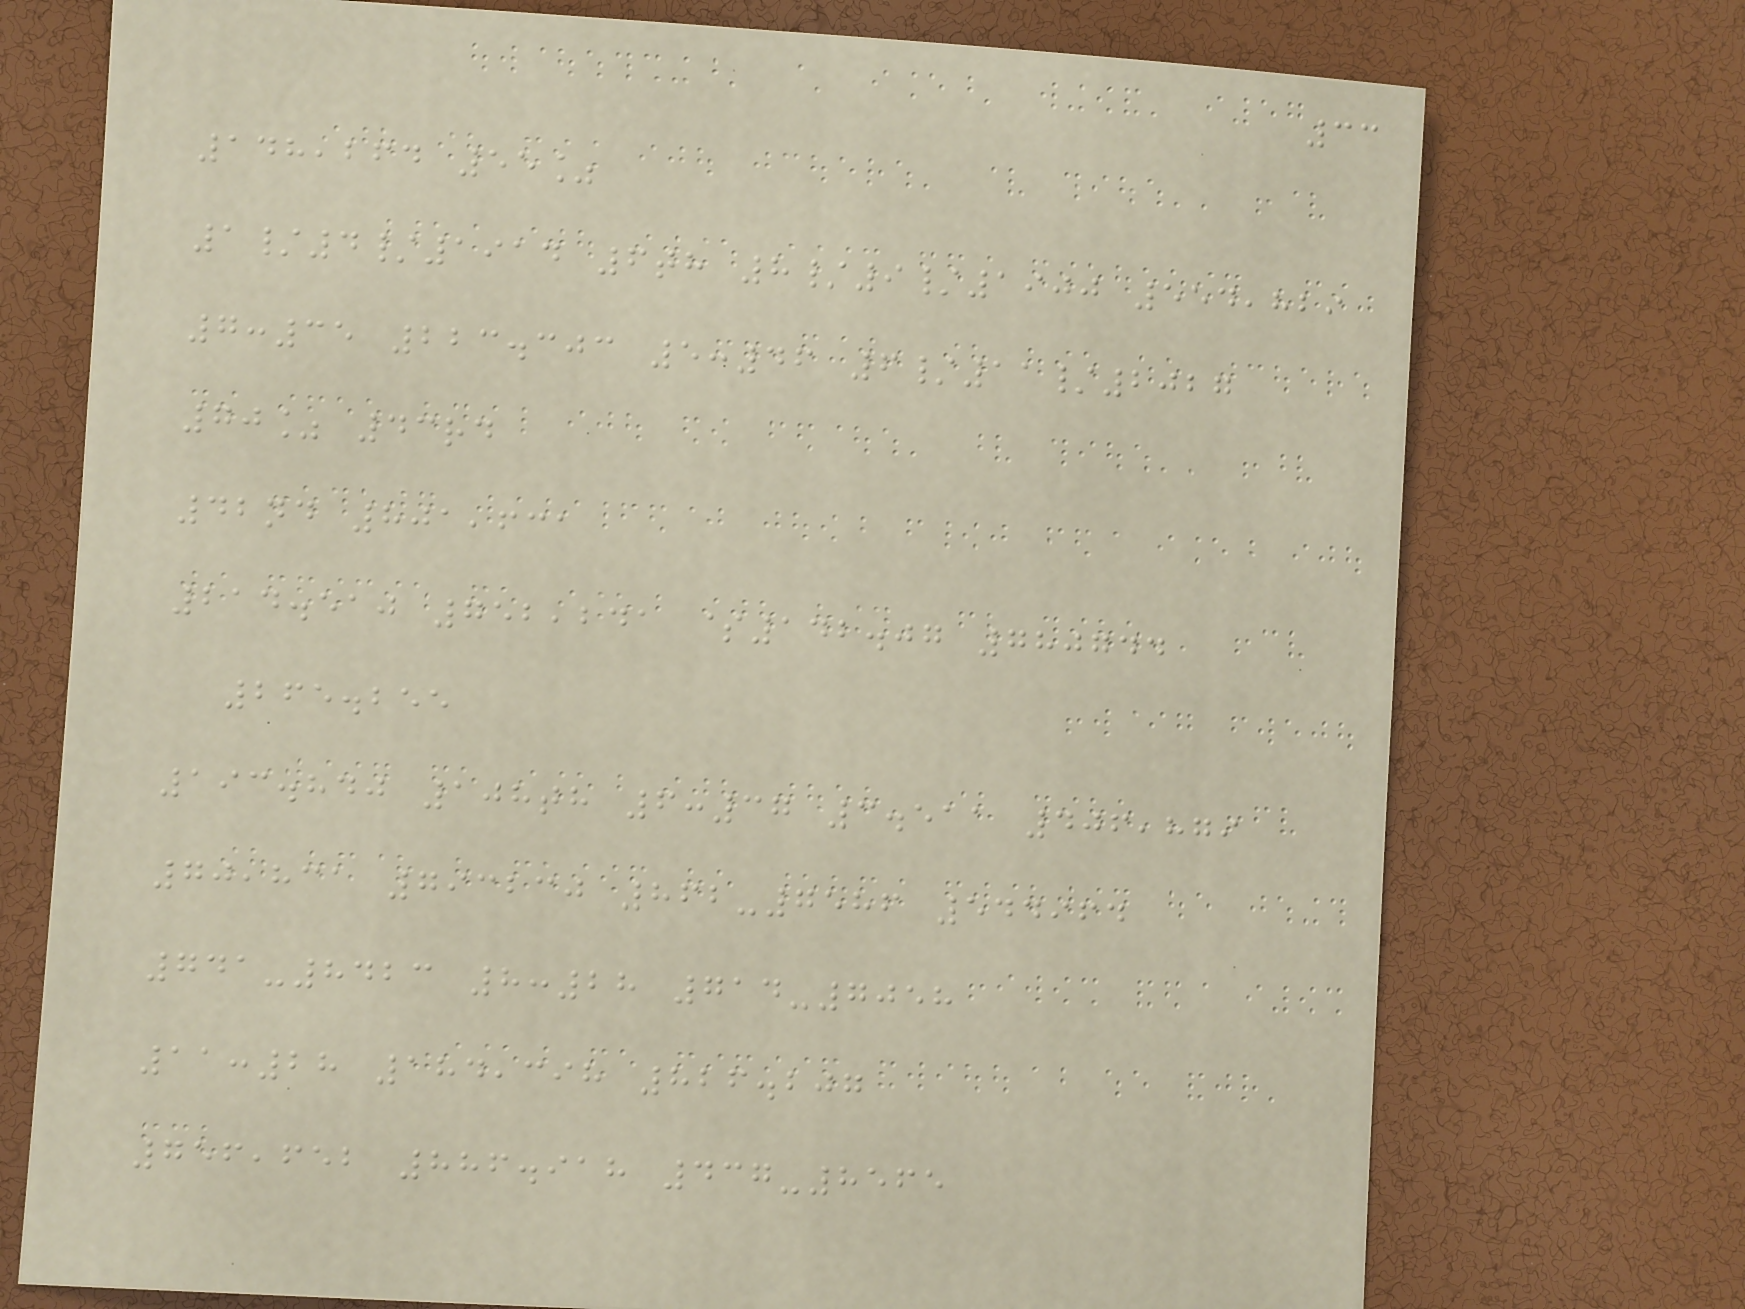33
148,264 55%
1/4/1914 6th 8/9/1900 554,829
7:35 223.303 5:46 6/11/2027
70% 43rd
42nd 801,631
214.510 752,241 $142.07 780744
265.255
193.840 108th 6:37 3.511 406,879
70,831 793230 862-7586 544964
741-8423 8:28 714-7058
11:28 184,398 826.207
756,652 886.918 437-8565
